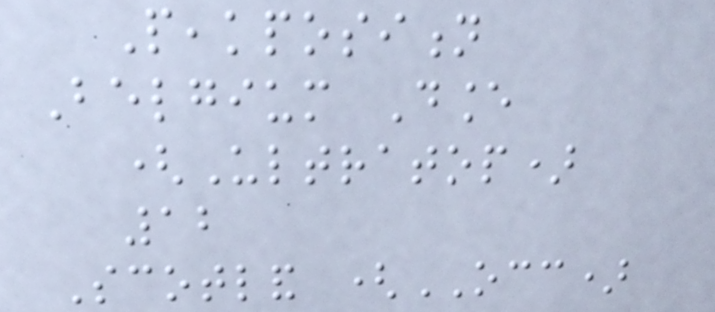Peakposition
Belgium Dance
(Ultratop)
12
Scotland (OCC)
